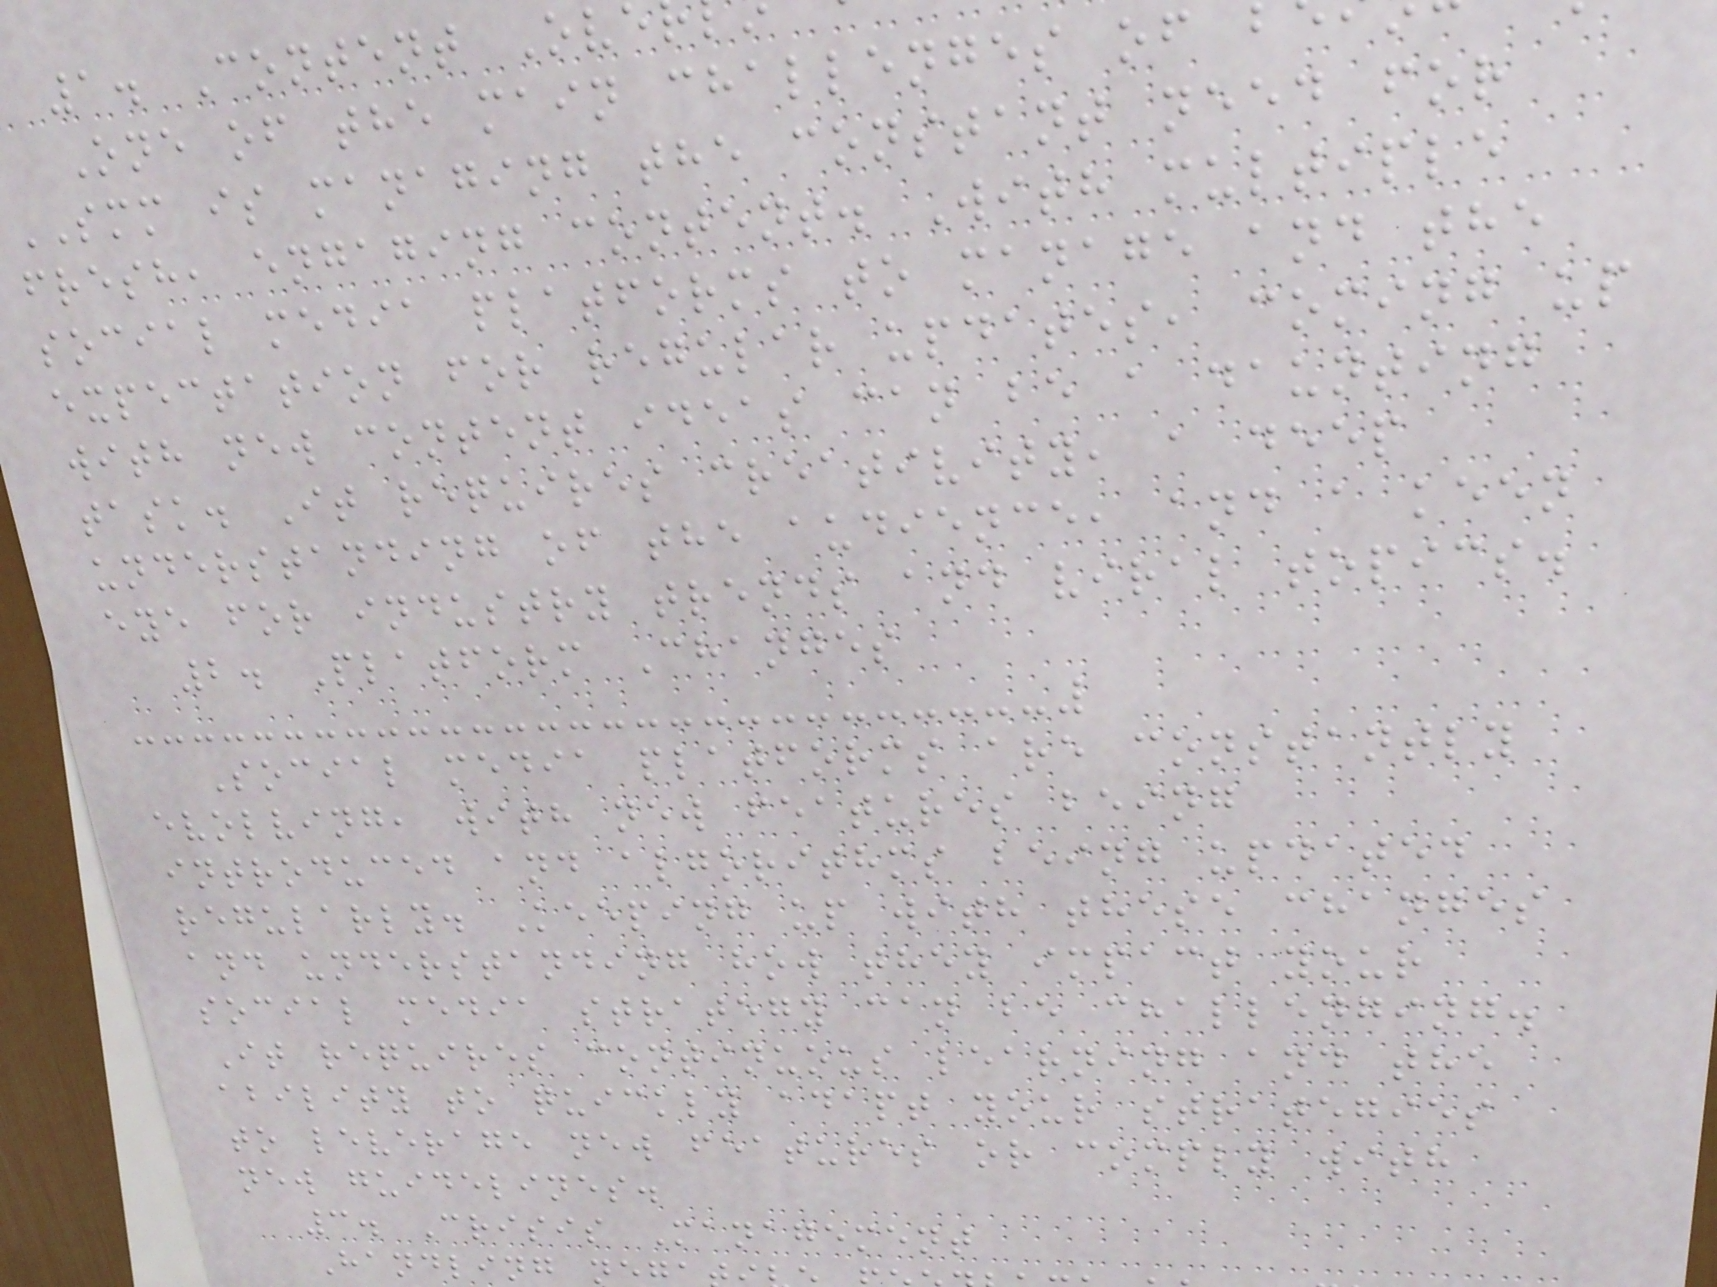1. Content Ove
One of the main challenges of
SMM is managing the constant need for
fresh, engaging content. With multiple
social media platforms to manage and the
expectation for regular updates, coming up
with new content ideas can be a daunting
task. It requires creativity, a deep
understanding of the audience, and a keen
eye for industry trends and viral topics.
2. Platform Changes
Social media platforms are constantly
evolving, with new features being
introduced and algorithms being updated
regularly. Keeping up with these changes
and understanding how they impact your
social media strategy can be challenging.
It requires continuous learning and the
ability to quickly adapt your strategies
to leverage new features or comply with
new guidelines.
3. Crisis Management
Handling n
